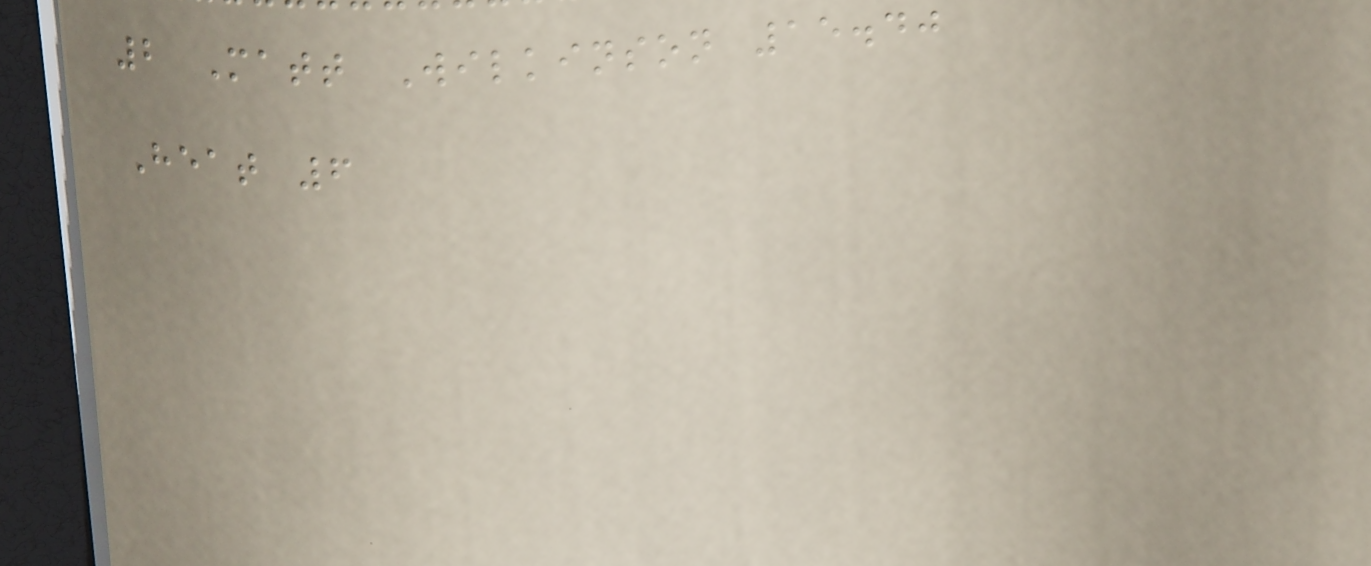2 Matt Wilkinson 15.40
Heat 6
